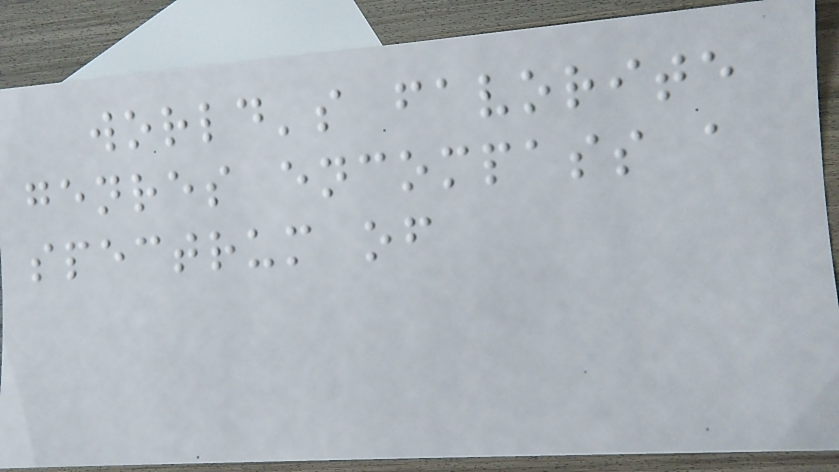world's favorite
genres encompass a
spectrum of
